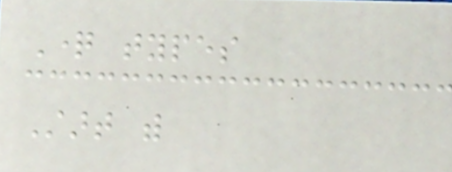Question types
Start with
